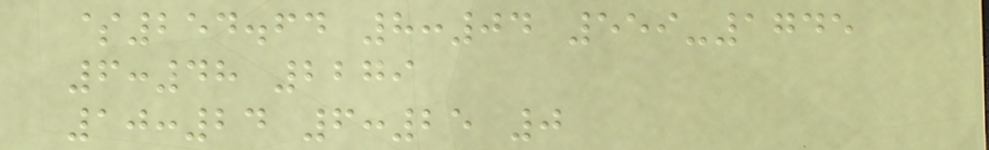$254.64 8:04 559-1745
6:48 2279
10:24 6:25 0
